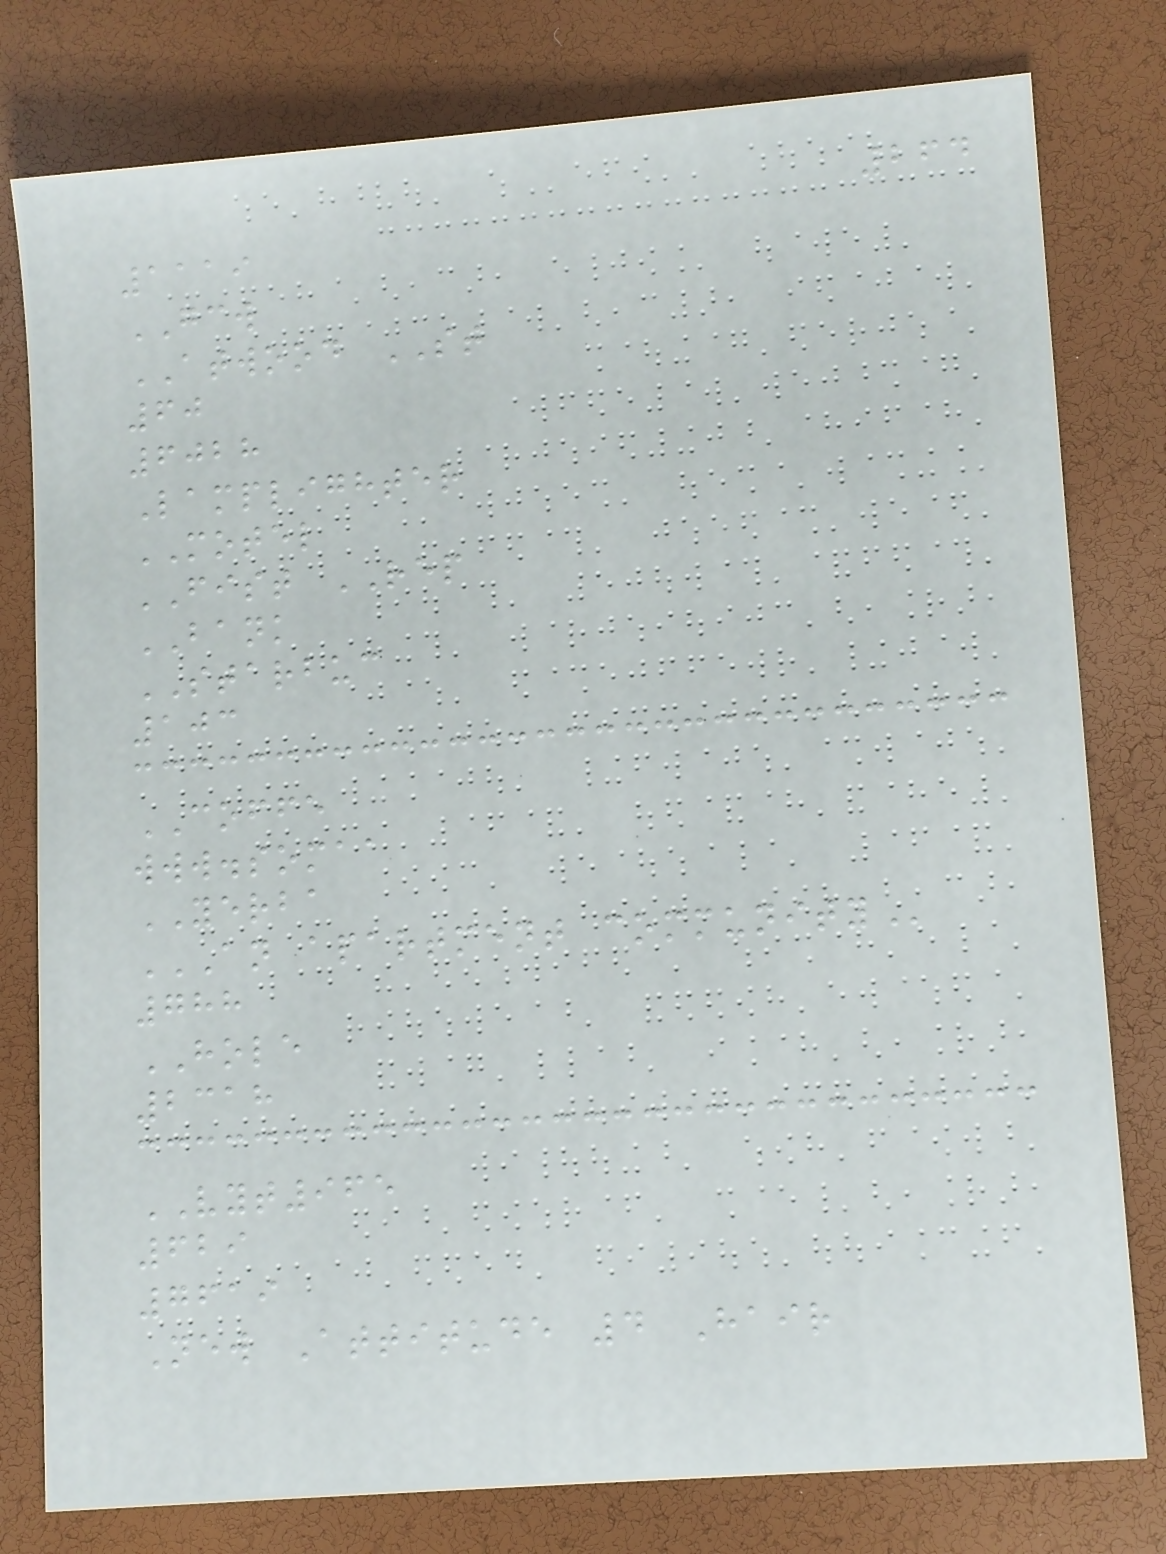264
1119
GCW
ATWOOD ST
60
6028
Lamplighter
MOTEL
FIST REP
BANK
STARBUC
103
COFFE
www.somaa
YERBA
AN APARTMENT COMMUNITY
788
HOLE
2318
VYT965
629
7619
New Attitude 4 Hair
